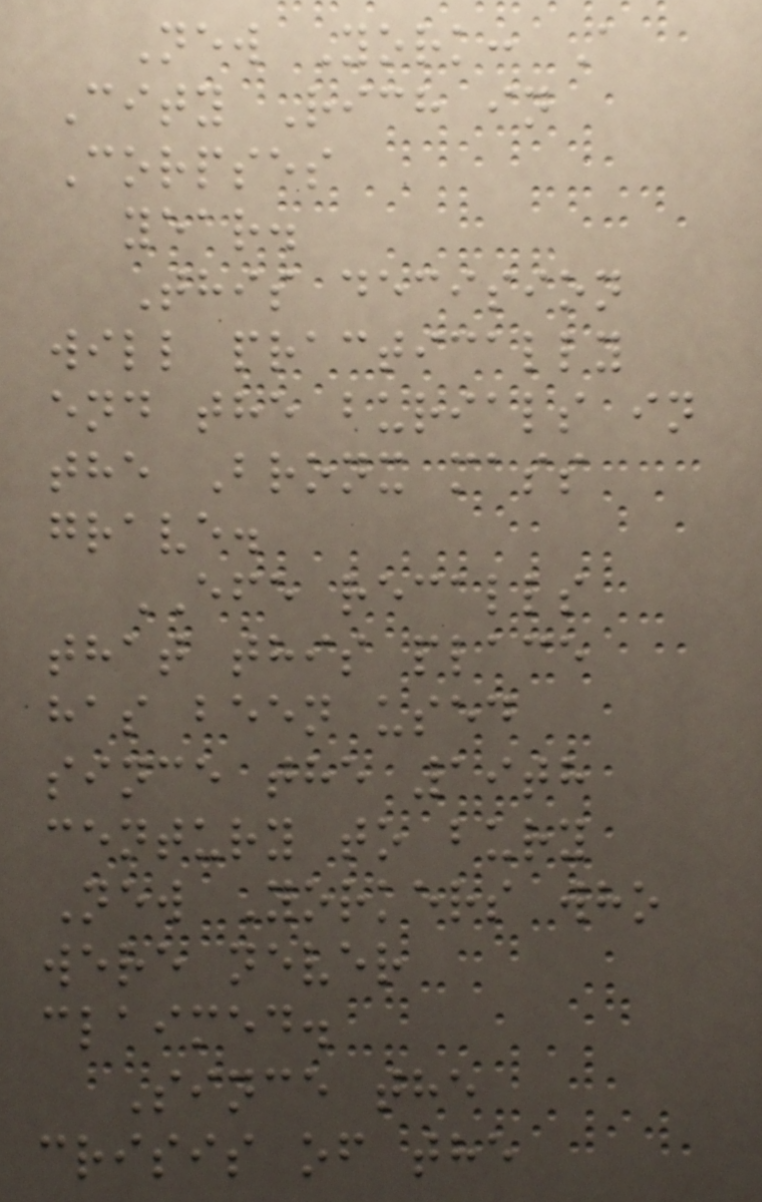New York: A
City Rich in
Corpses
year.
This decision
will practically
end the burials in
the Bronx mass
grave.
EFE recalls
that this place
has been used
since the 19th
century to bury
New Yorkers who
were never
claimed.
Since the
crisis of the
